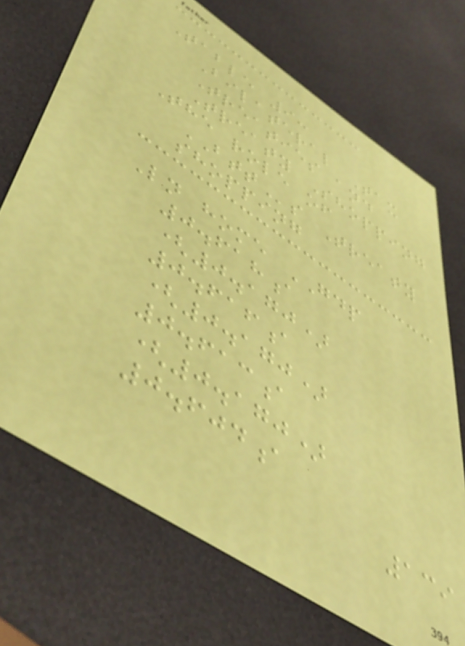Table 9:
Bilateral Tax
Treaties and
Treaty Shopping
The role of
BTTs Treaty
shopping
Ln home GDP
0.618a
(0.170)
0.616a
(0.170)
0.613a
(0.170)
0.604a
139
